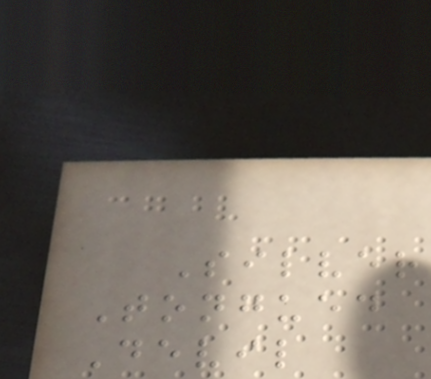Silver
Tongued
Devil
